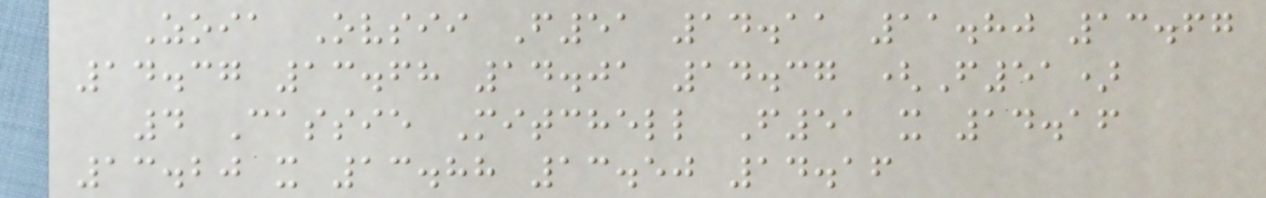Zoia Ovsii F51 14.11 11.80 13.67
14.37 13.68 14.01 14.37 (F51)
4 Cassie Mitchell F51 x 14.16
13.20 x 13.88 13.50 14.16
